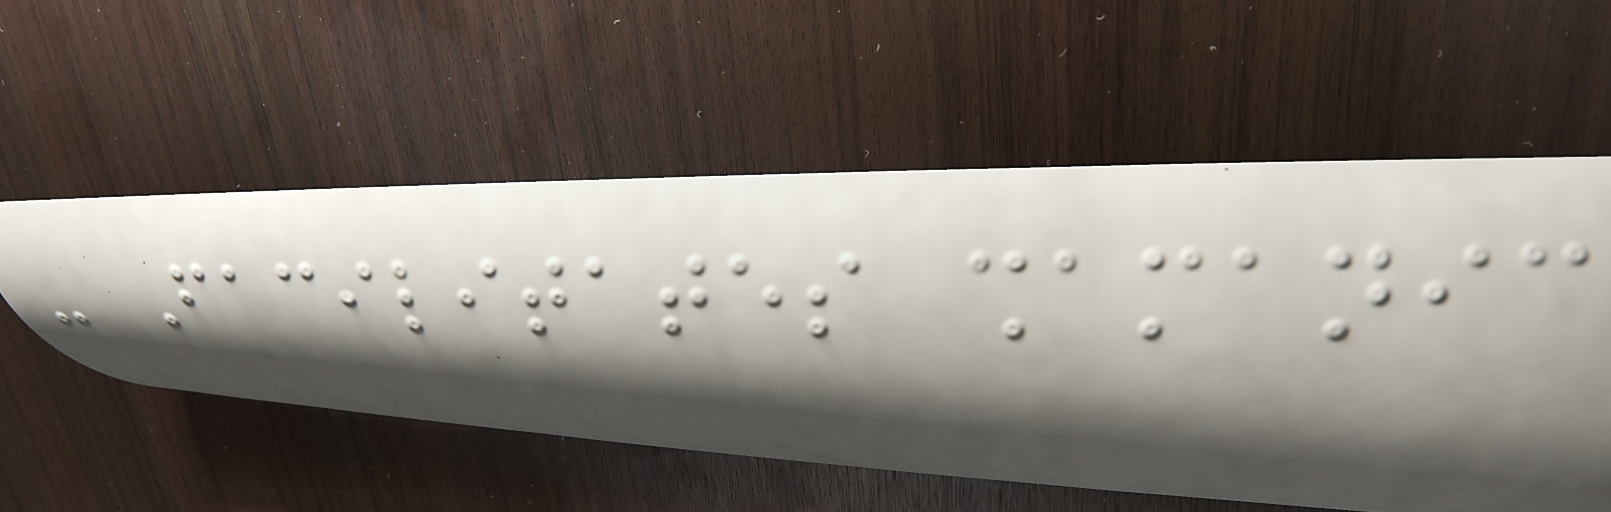- Facilitates shamanic
